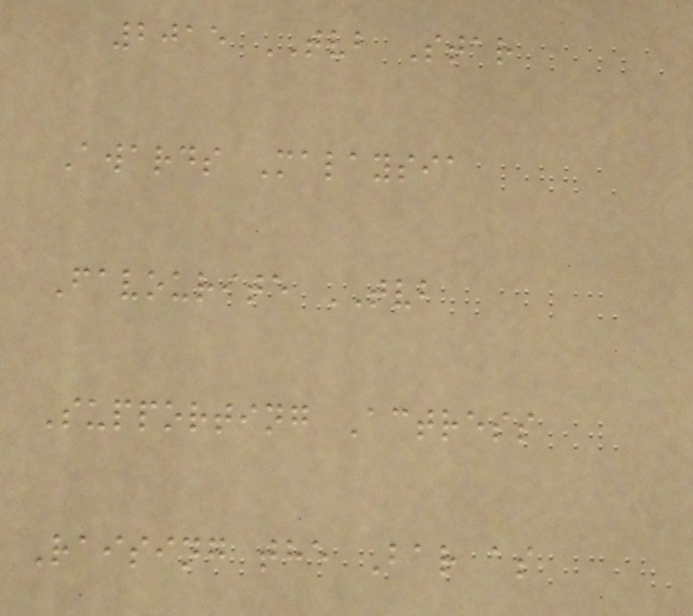2015 TVB Star
Awards Malaysia
Favourite TVB
Supporting Actress
Raising the Bar as
